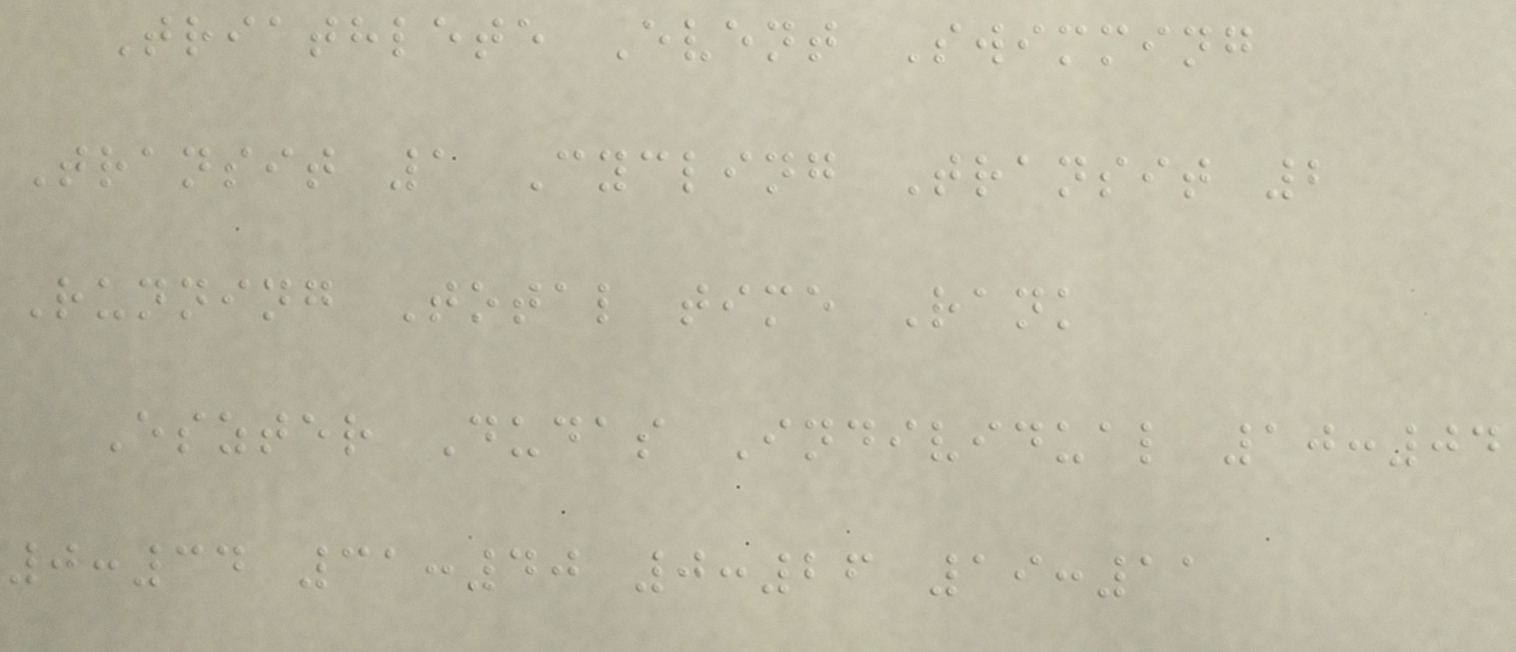Triathlete Event Swimming
Transit 1 Cycling Transit 2
Running Total time Rank
Eszter Dudas Individual 10:04
0:34 31:40 0:26 19:11
